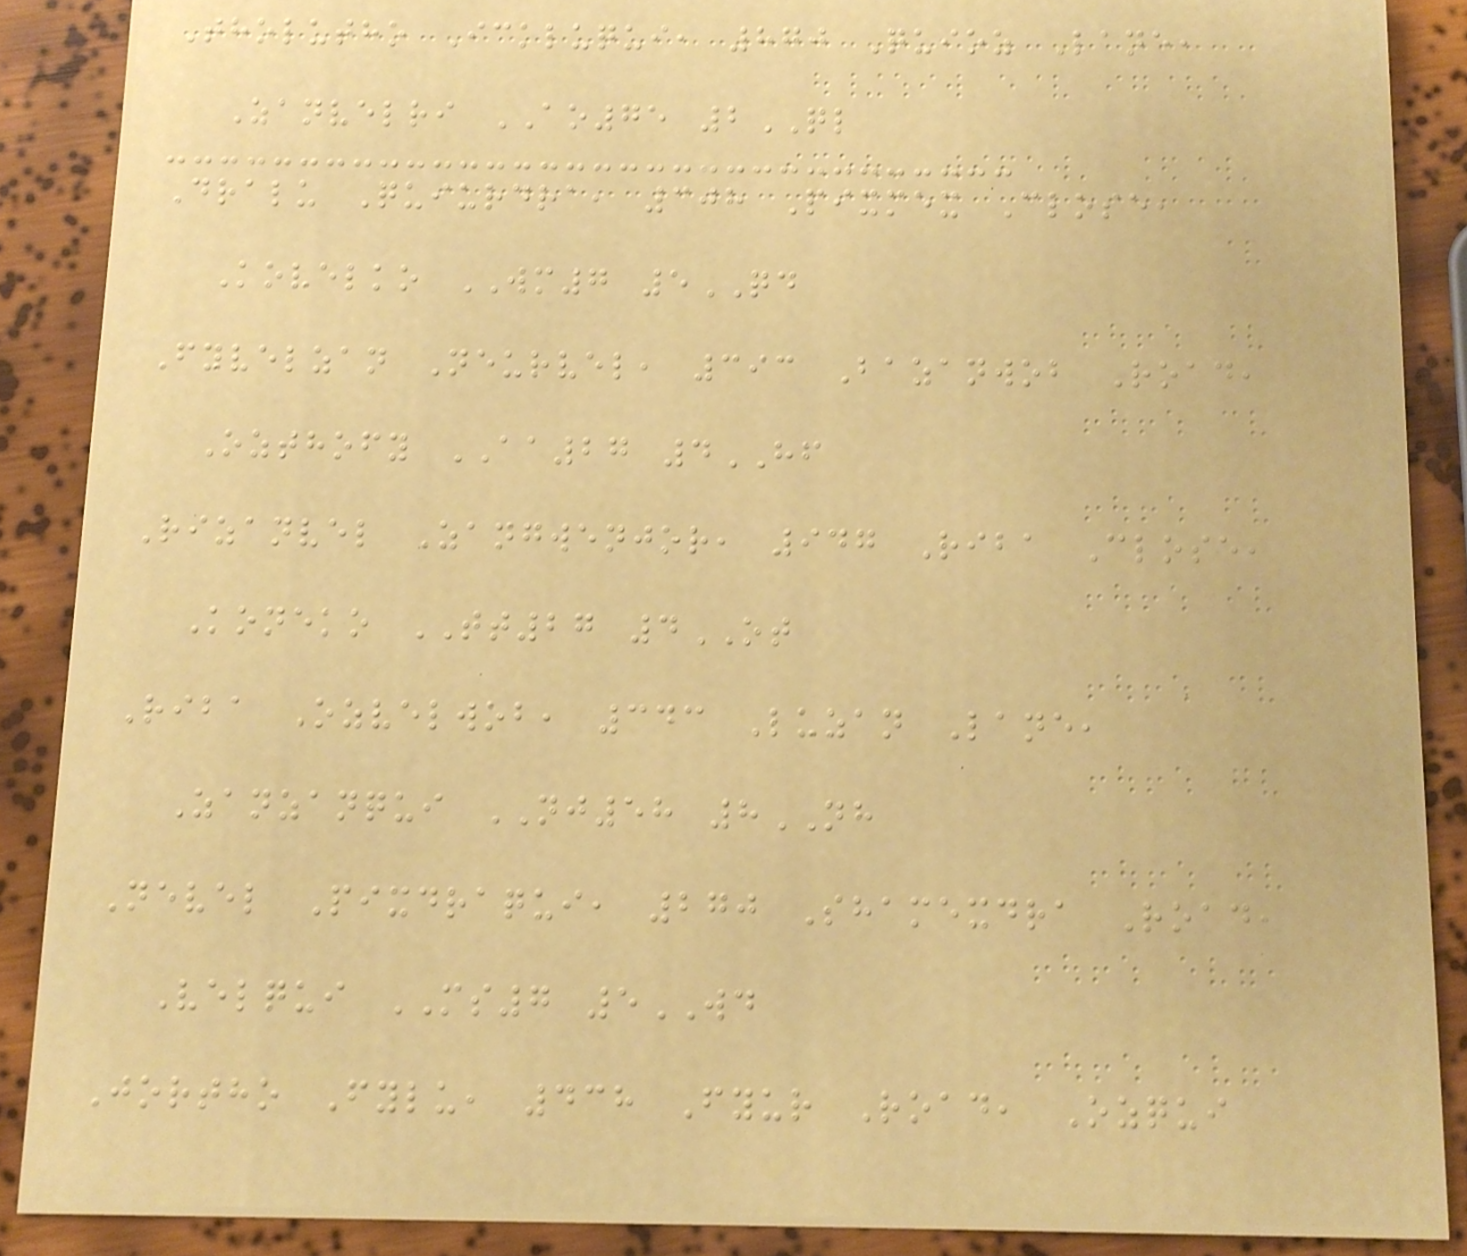Tholutho Ickluqui, 870 Quioz Lane,
Zanvelri AO75 2QL
Dralu Quiurdra, 308 Pixmex Close,
Kovelko WM7 5QD
Fyvelzan Neurvel, 393 Bazanwob Road,
Ozthofy AA27 4HF
Rizanvel Zangwenjor, 947 Riba Close,
Koneko TT27 4OT
Riba Ozvelwob, 343 Luzan Lane,
Zanzanqui NJ58 8NH
Nevel Pixdraqui, 270 Shamexdra Road,
Velqui MS7 5WD
Jortho Fylu, 438 Fyur Road, Ozqui
